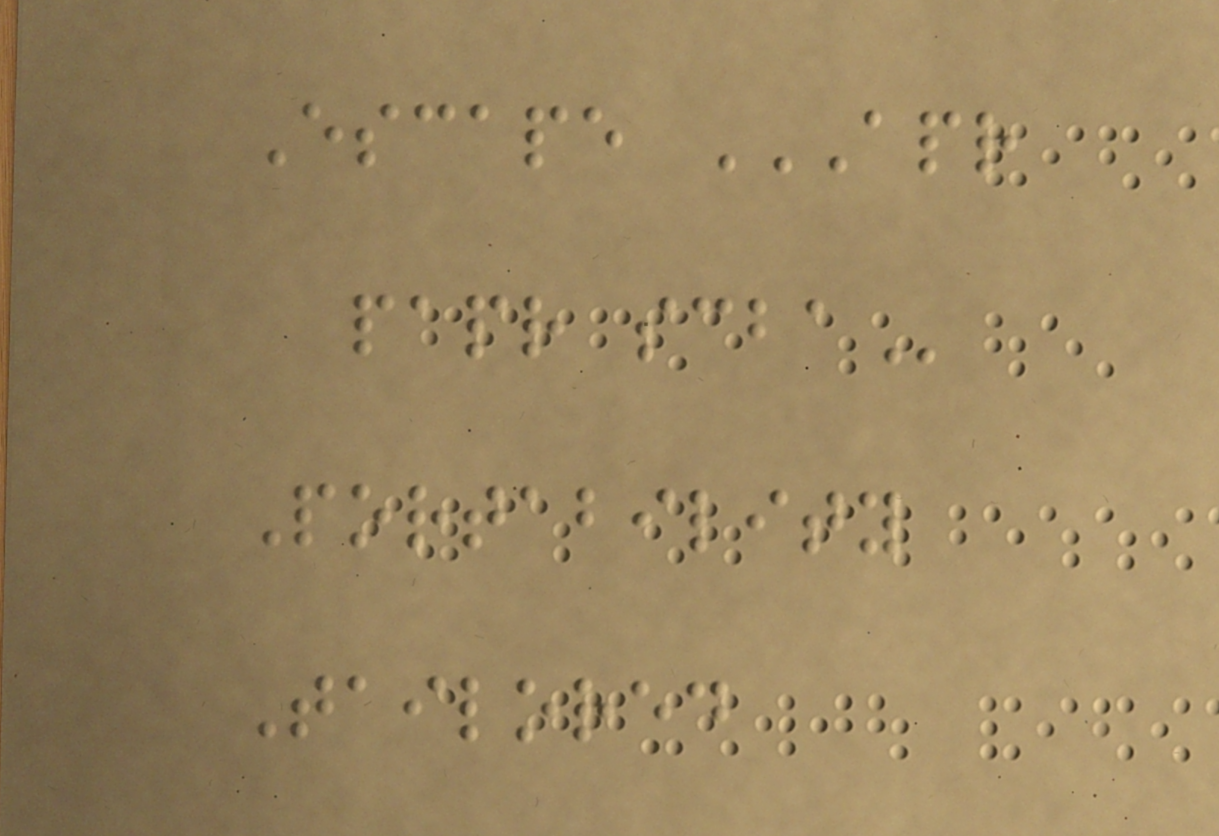Escape APR
PAPR SCBA
Portability
Tailored
